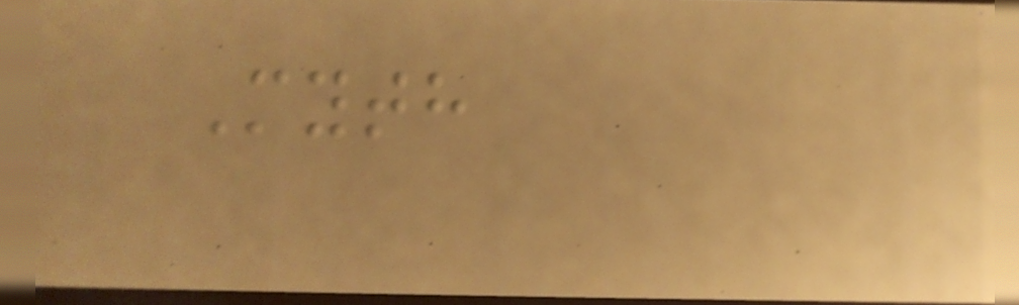Myth
